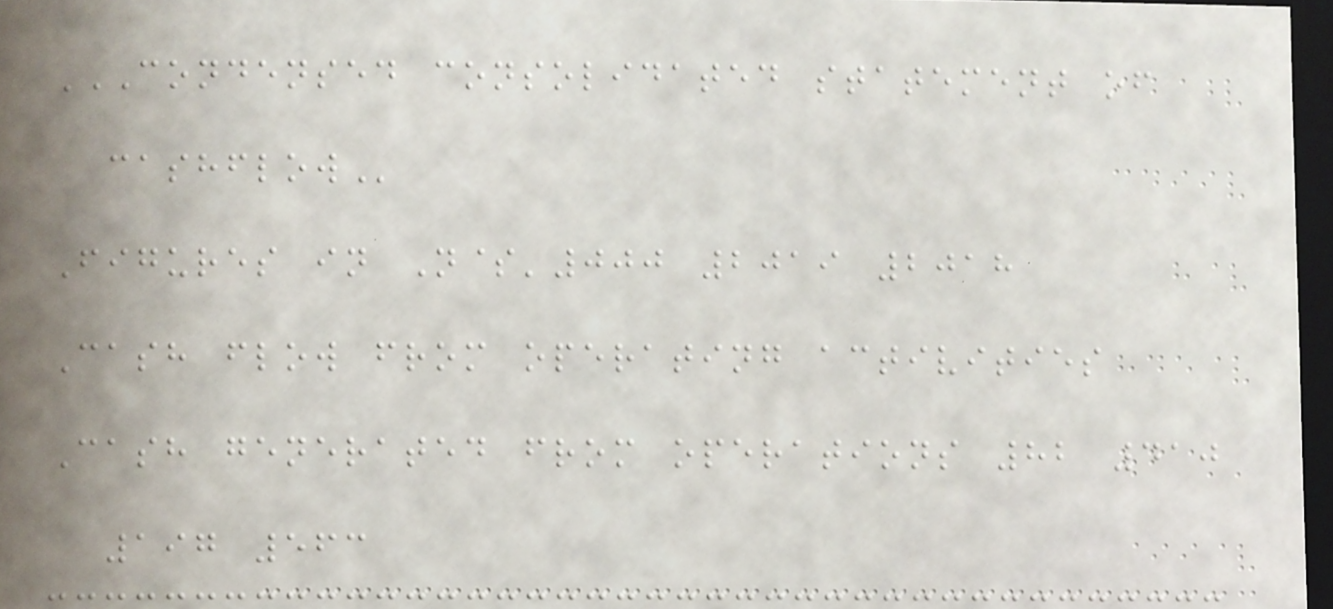CONDENSED CONSOLIDATED STATEMENT OF
CASHFLOW
Figures in N$'000 2019 2018
Cash flow from operating activities
Cash generated from operations 82 410
197 563
